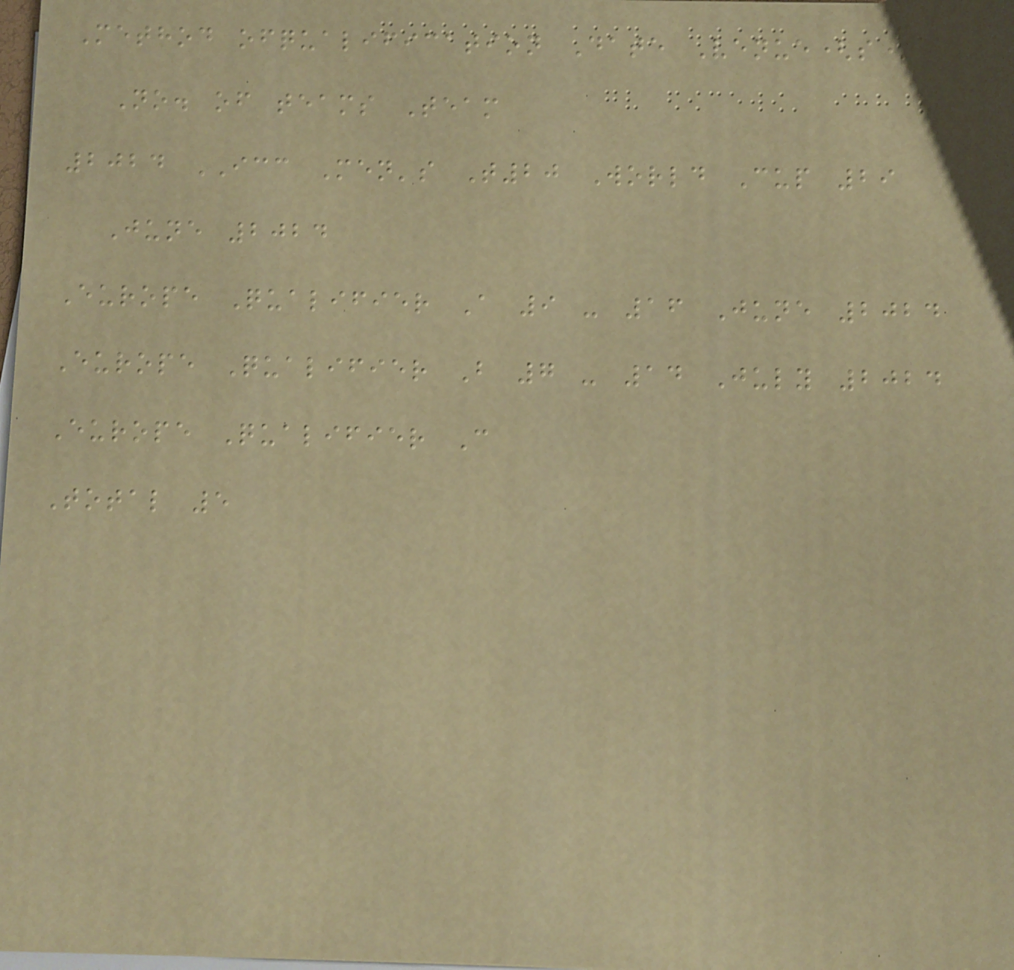Method ofqualification Date Venue(s)
No. of teams Team
2024 ICC Men's T20 World Cup 29
June 2024
Europe Qualifier A 9 - 16 June 2024
Europe Qualifier B 7 - 14 July 2024
Europe Qualifier C
Total 5
